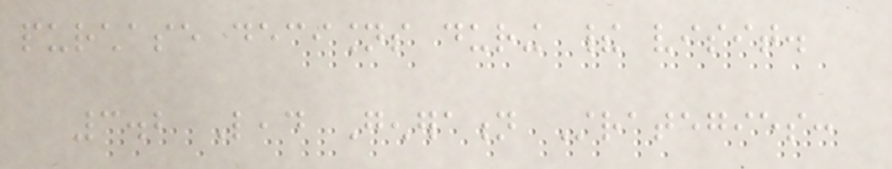purchase decisions during their visit.
3.2 Lead Generation Strategies:
